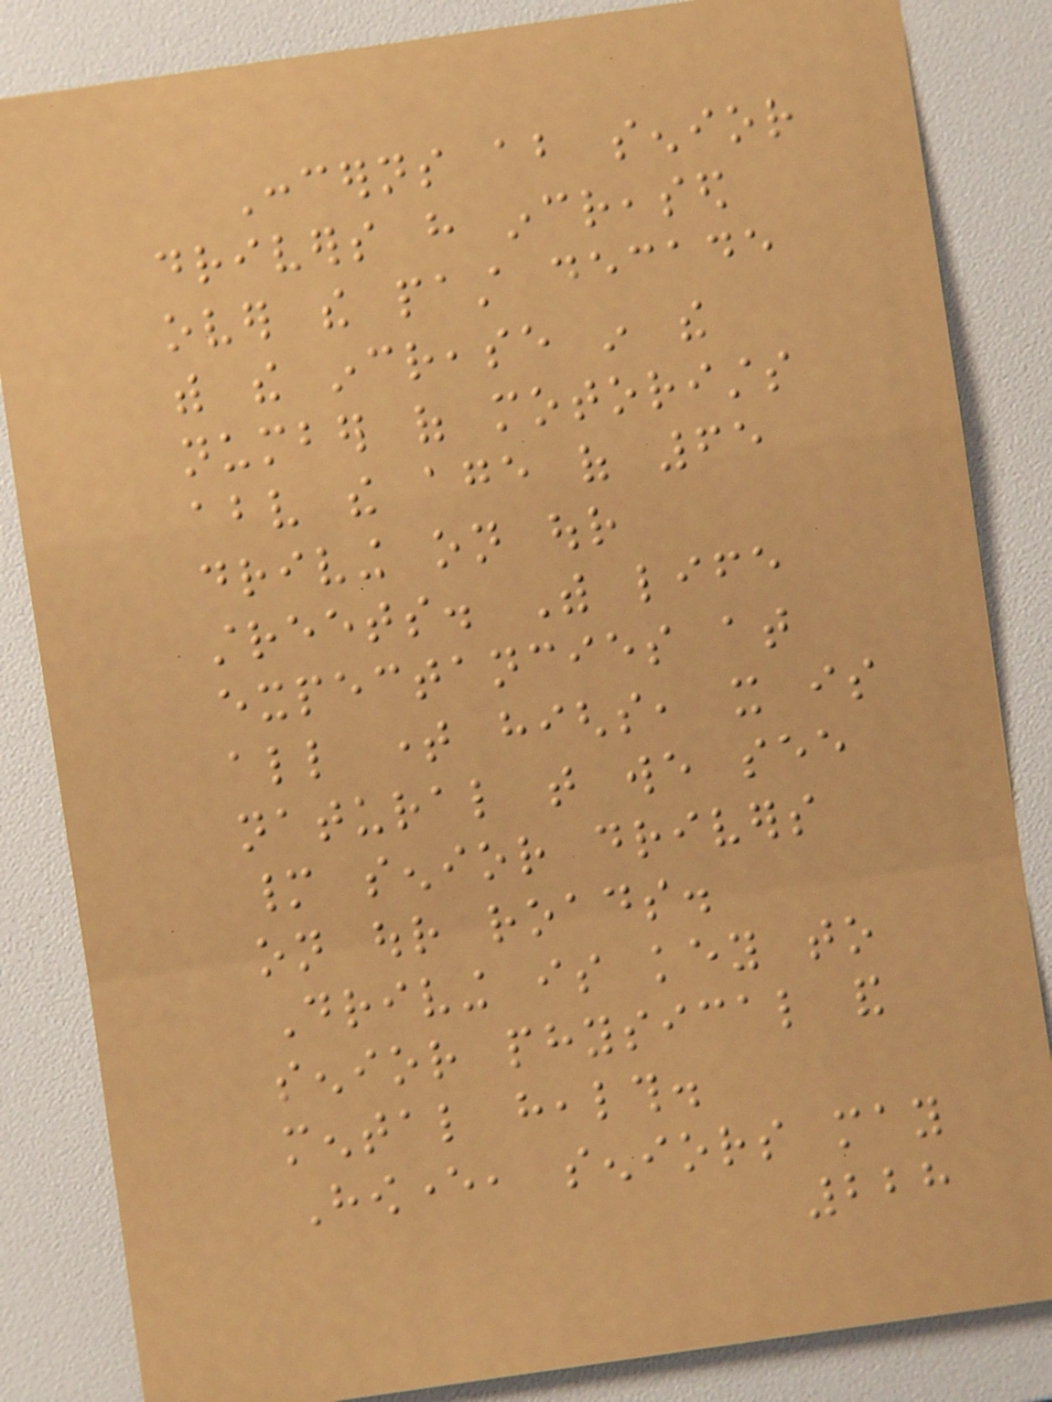Concerns about senior
drivers have increased
over the past decade
with the increase in the
number of motorists
above the age of 65
driving on our
streets. With life
expectancies at
all time highs, it is
natural that we see
many senior drivers
on our roads.
Driving is key to
senior physical and
mental health.
However, seniors may
228
